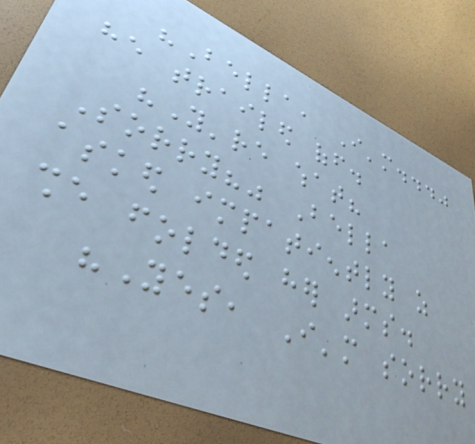"Bella, I'm..."
he trailed off.
"You're what?
Sorry?" Bella
asked impatiently as
she folded her arms.
"Yes, I'm sorry
